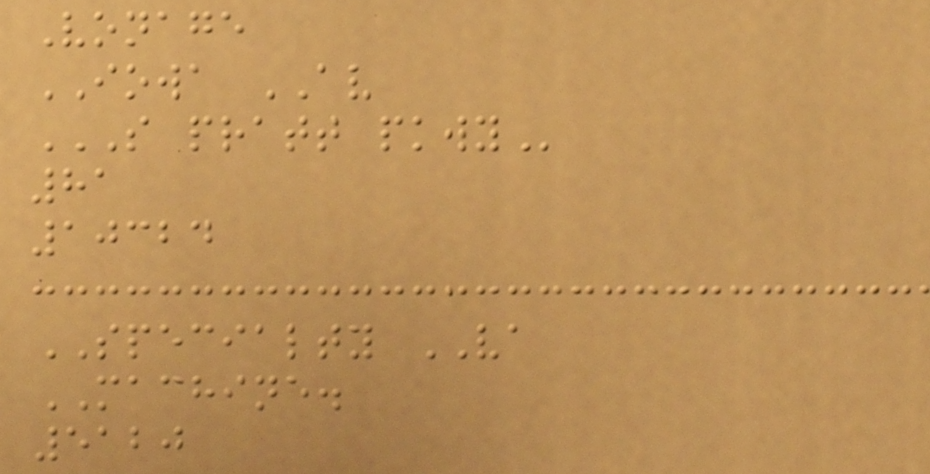Vonage
IOWA AV
S PRATT PKWY
81
10324
SPECIALTY VA
MACHINE.
5120
